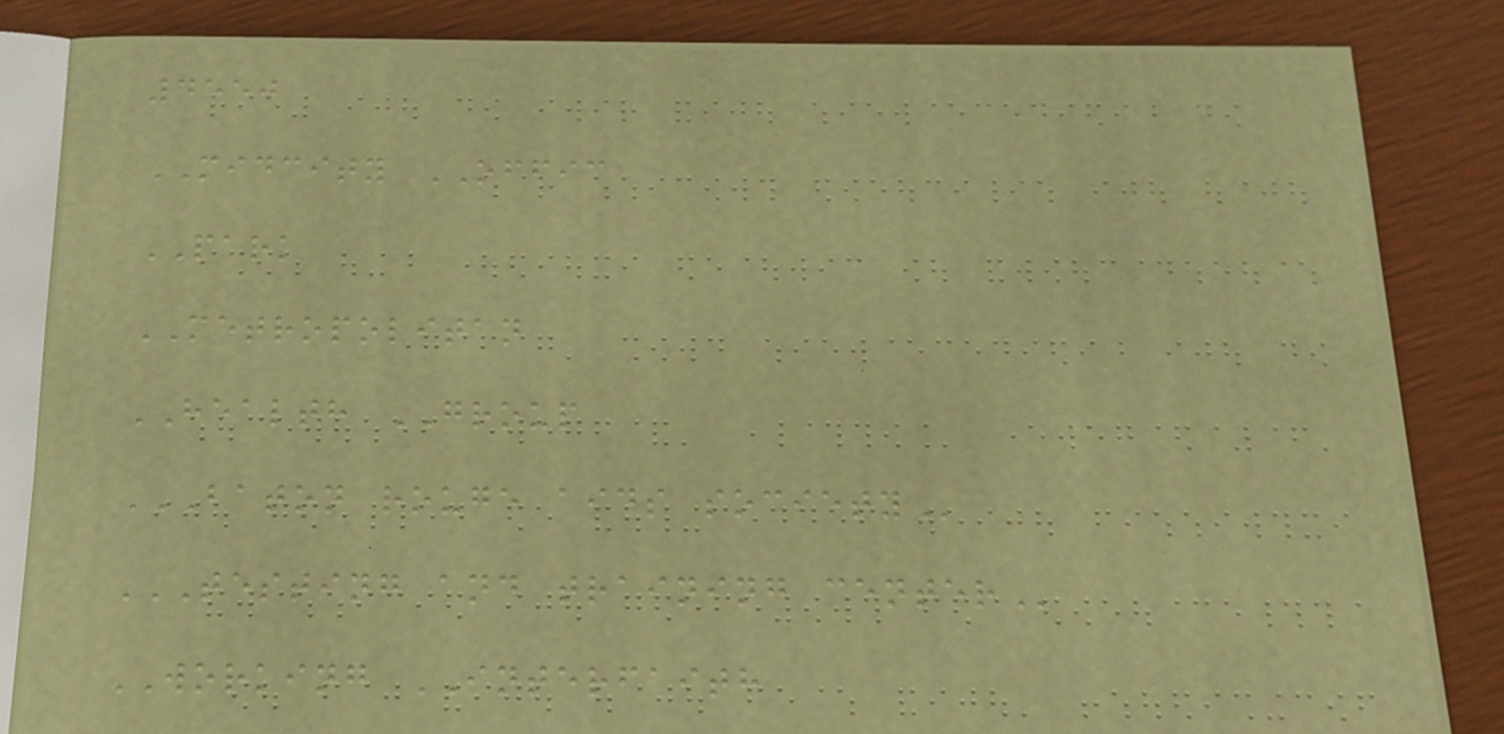4550
MIDCITY OFFIC
PARK
METROPOLITAN
HEALTH GROUP
BATON ROUGE AIDS SOCIETY
TESTING AND TRAINING CENTER
WORKING INTERFAITH
